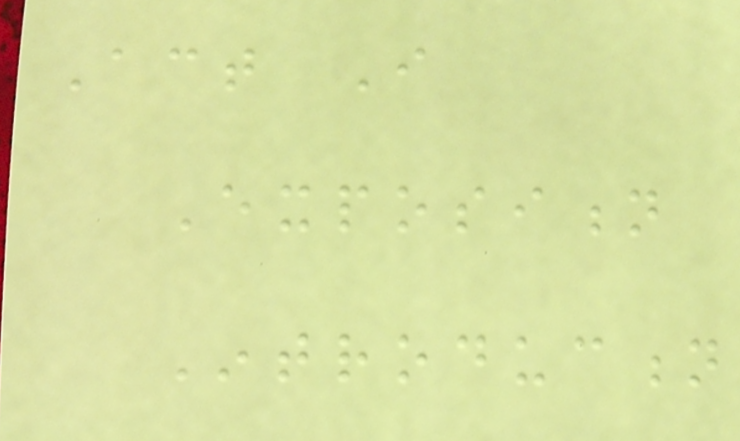Act I
Exposition
Introduction
